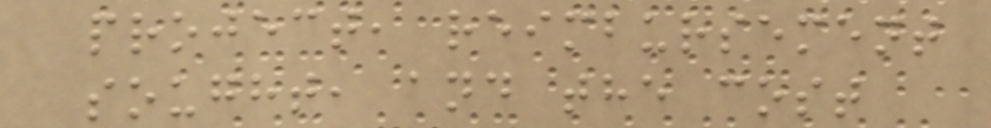project, reimbursement
sought, and the cost
